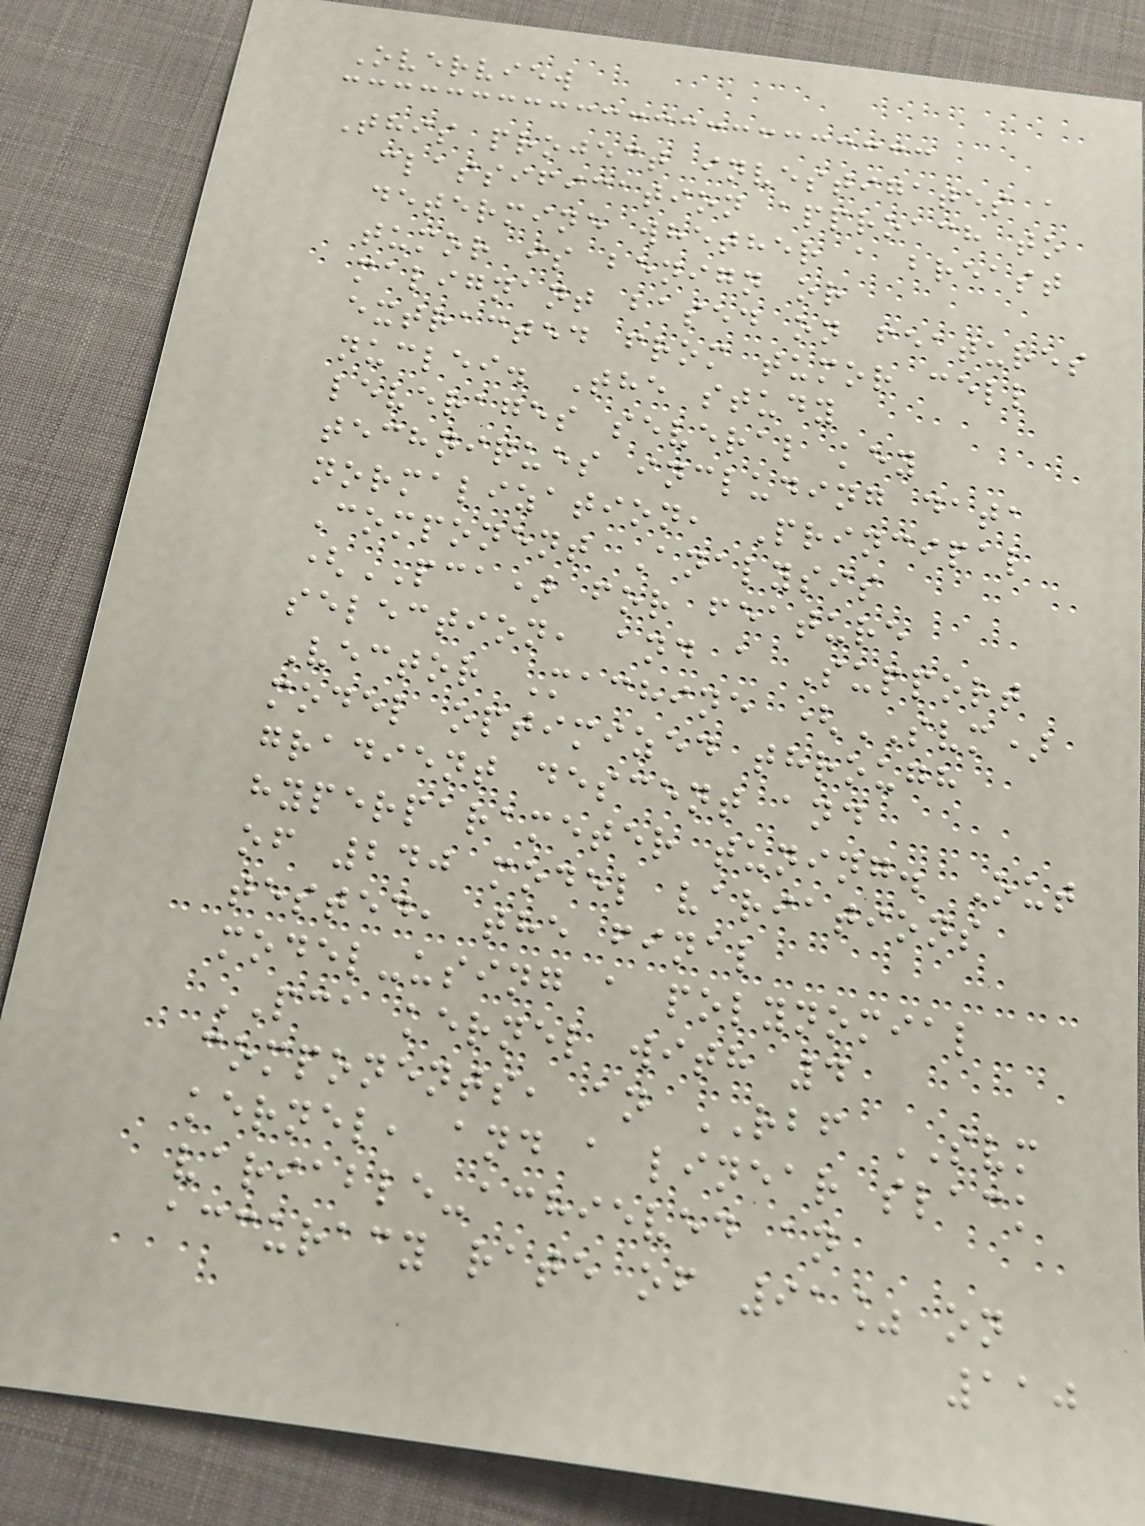Overview
This project investigates a
classification approach to
determine whether a breast
tumor is benign or
malignant based on features
extracted from tumor cell
nuclei. The study
leverages several key
techniques including data
normalization, Principal
Component Analysis
(PCA) for feature
selection, and a Support
Vector Machine (SVM)
model optimized through
gradient descent and
hyperparameter tuning. Out
of 240 model variations
tested, the final
model-using a polynomial
PCA kernel with 4
components, an RBF SVM
kernel, and a linear slack
variable-achieved an
accuracy rate of 91% on
110
